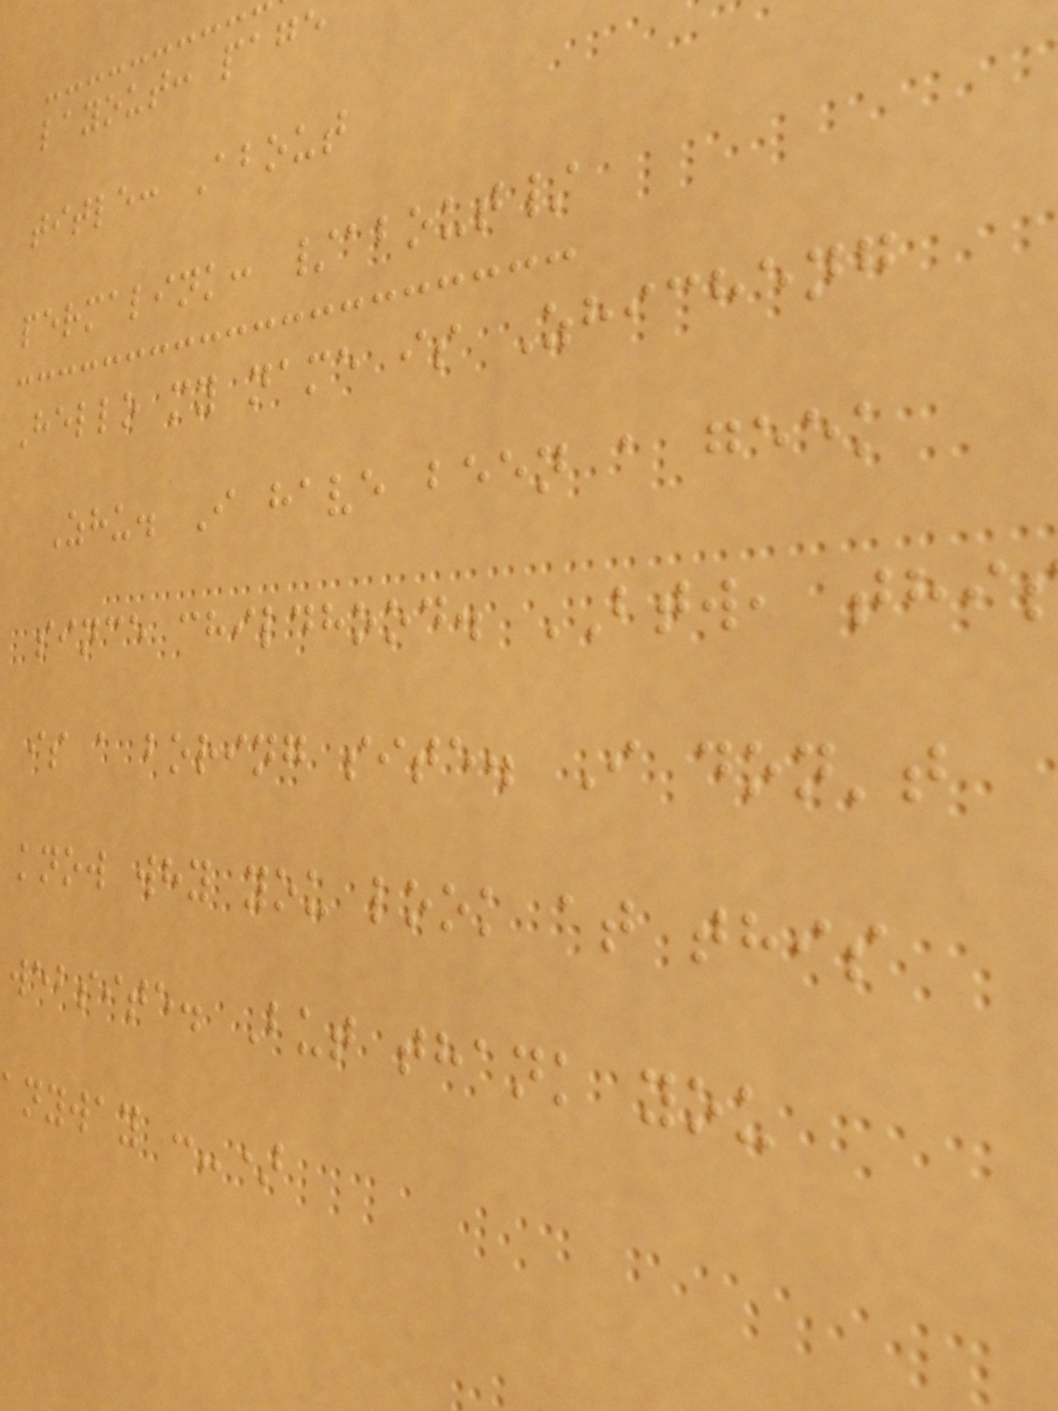layout: page
title: About
permalink: /about/
Hello my name is Zhicheng
Zhu. I have been a geek
since childhood. BTW, thi
is a boring site. I don't
know why you look at this
website. But thank you
nyway :-)
